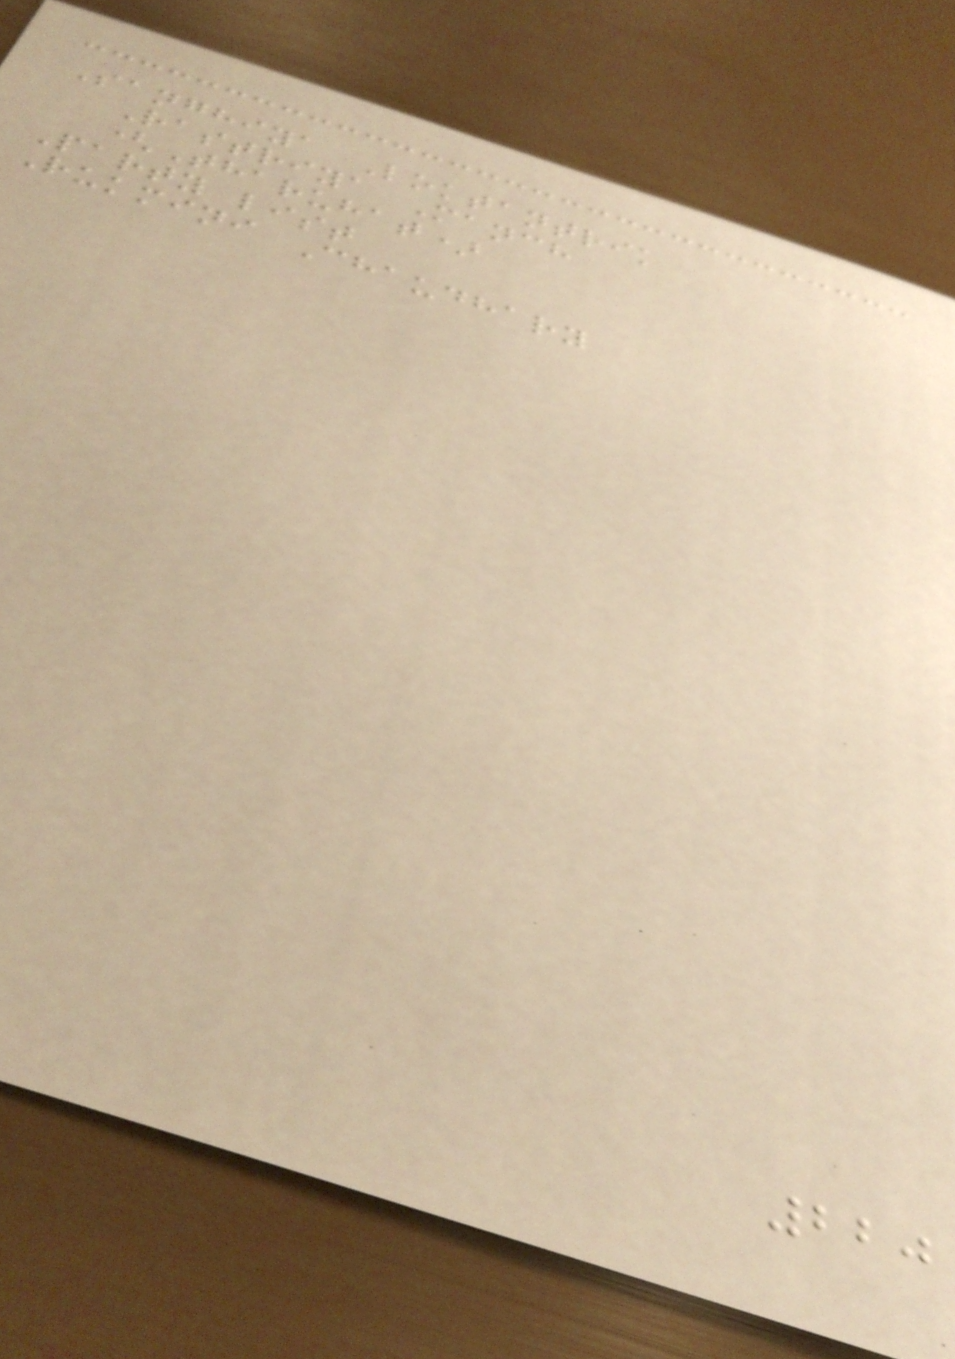Sanghiya Loktantrik
Rastriya Manch
(Tharuhat)
Party list
Rukmini Chaudhary
220
